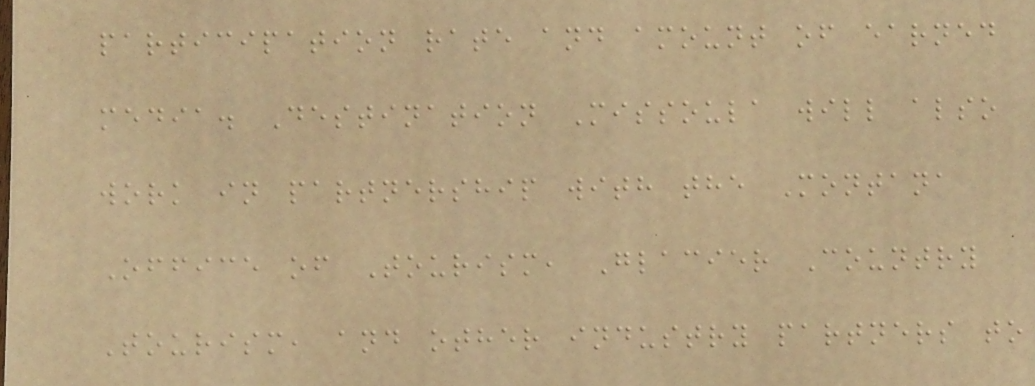participation rate and amount of earned
media. Destination Missoula will also
work in partnership with the Montana
Office of Tourism, Glacier Country
Tourism, and other industry partners to
